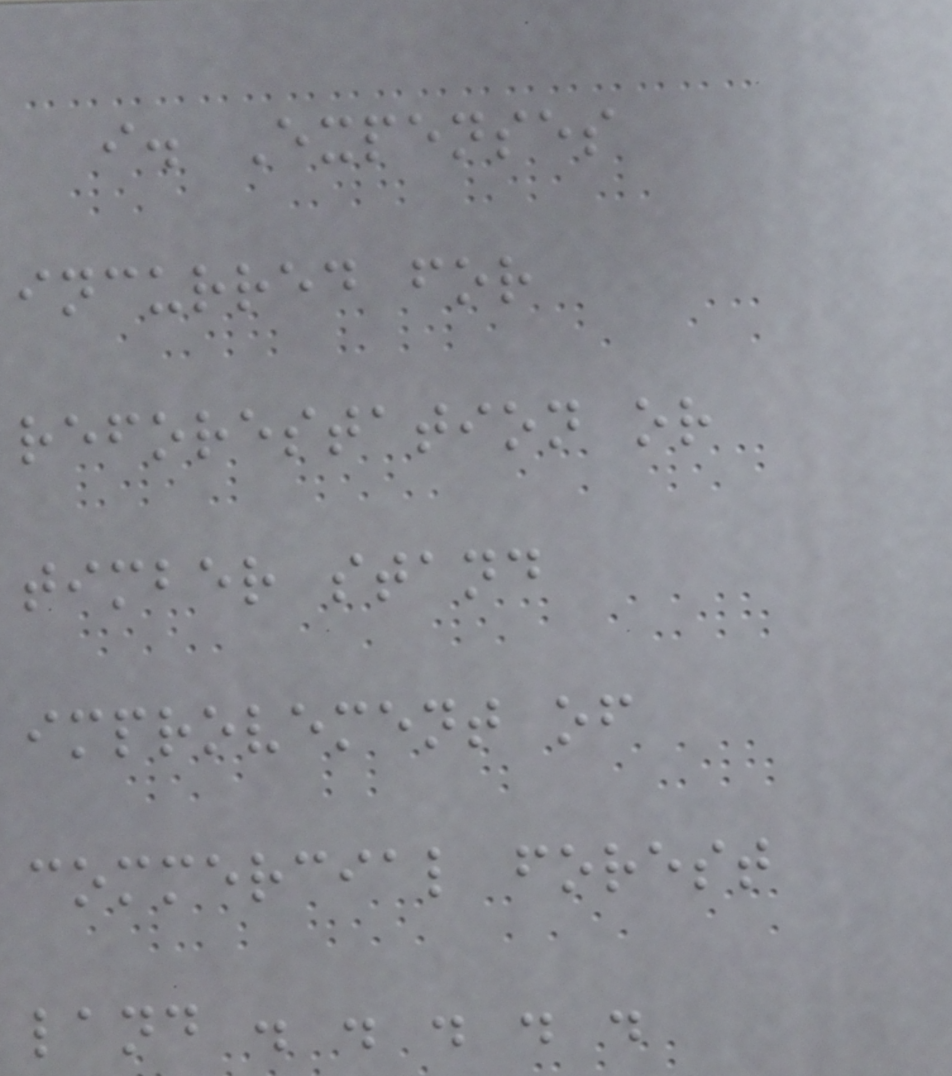i. Expenses
incurred for
reforestation or
timber stand
improvement of
commercial forest
land . . . . .
